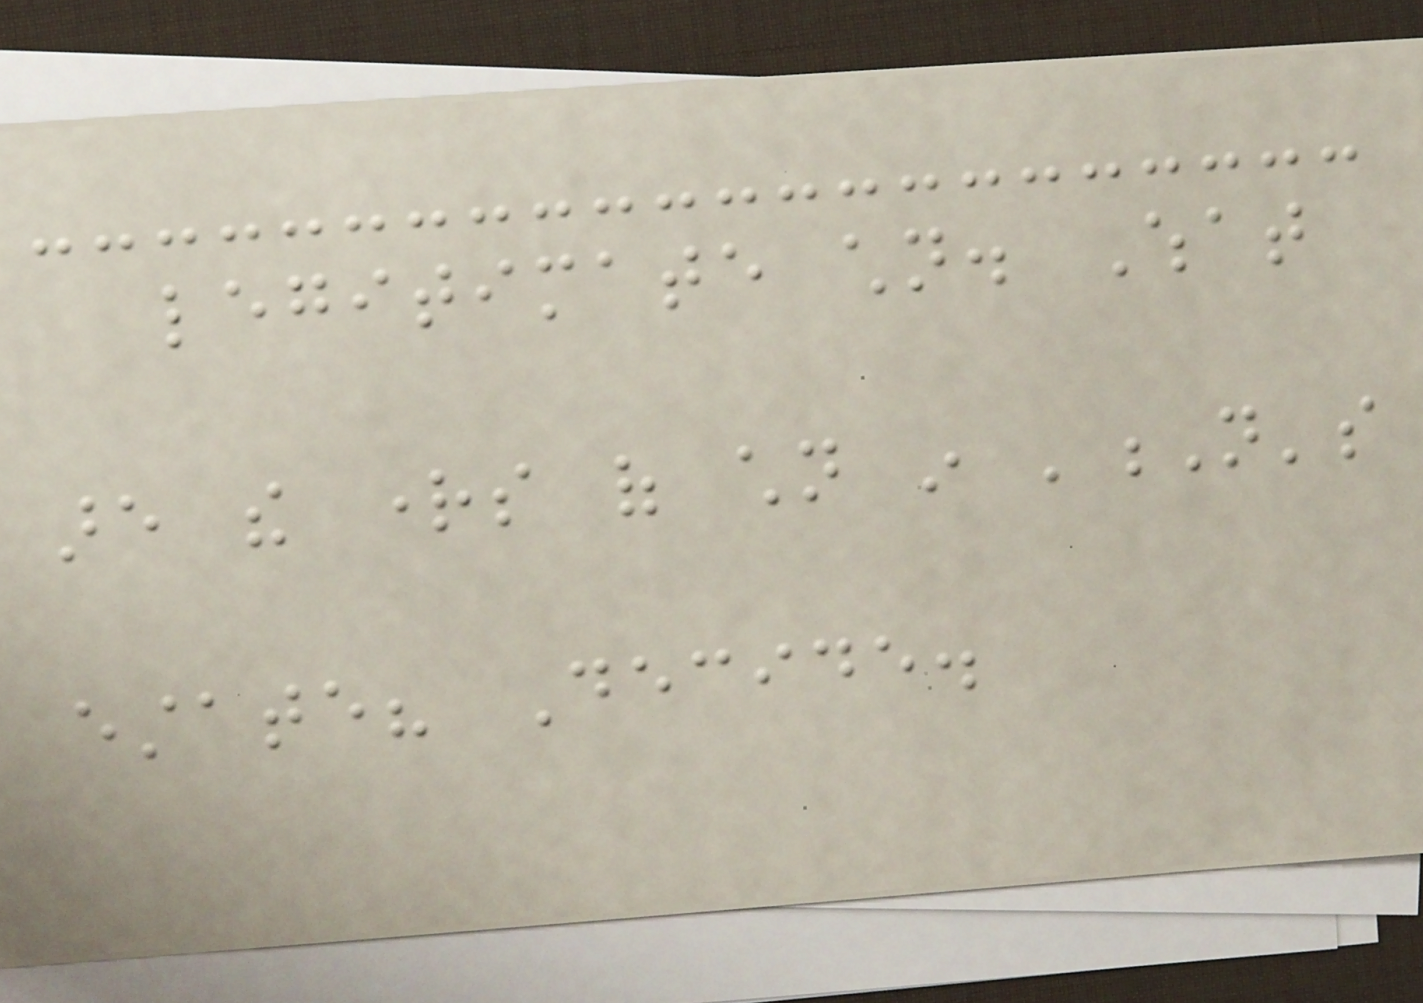legitimate children. What
are the rights of children in 'N's
estate? Decide.
